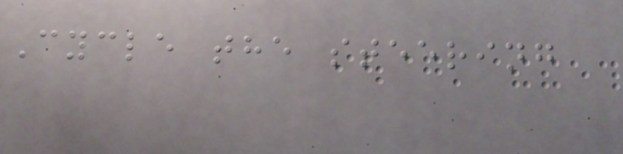Cycle the steering
